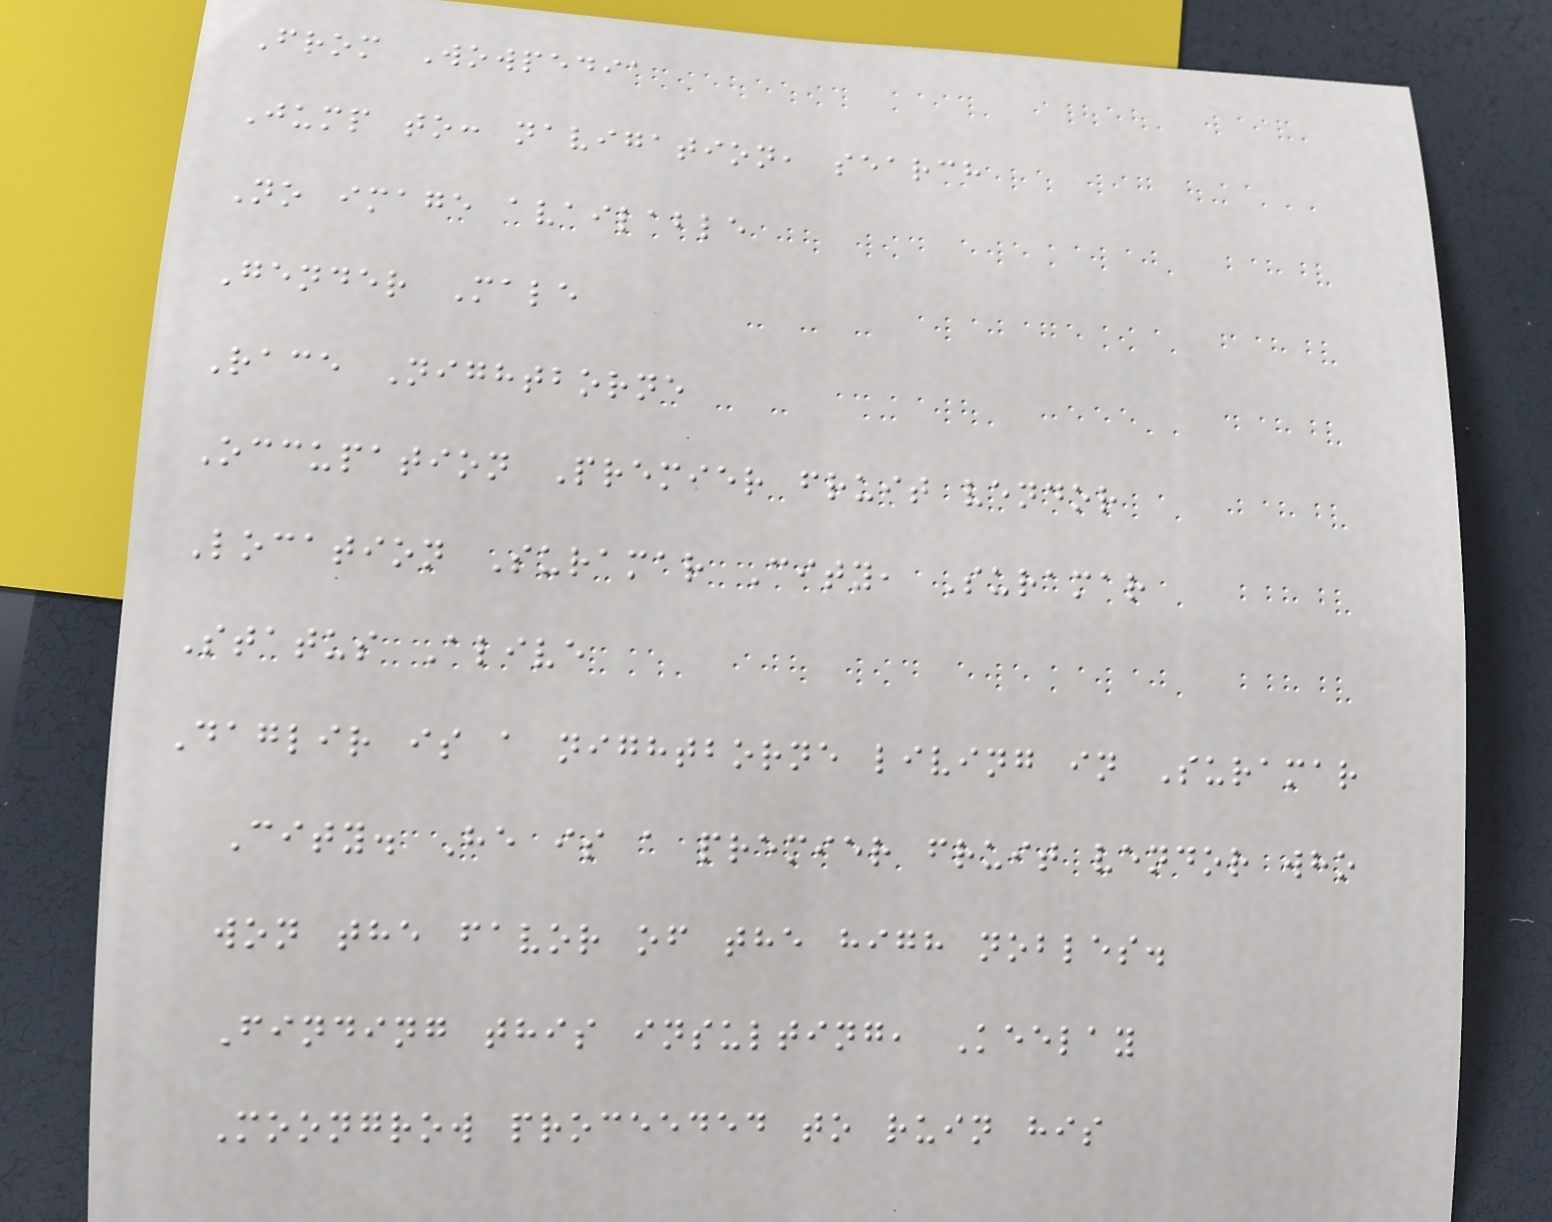From Wowpedia
Jump to: navigation, search
No image available
Gender Male
Race Nightborne
Occupation Premier fruit vendor
Location Suramar City, Suramar
Status Alive
Daglir is a nightborne living in Suramar
City. He is a premier fruit vendor who
won the favor of the high nobles.
Finding this insulting, Keelay
Moongrow proceeded to ruin his
